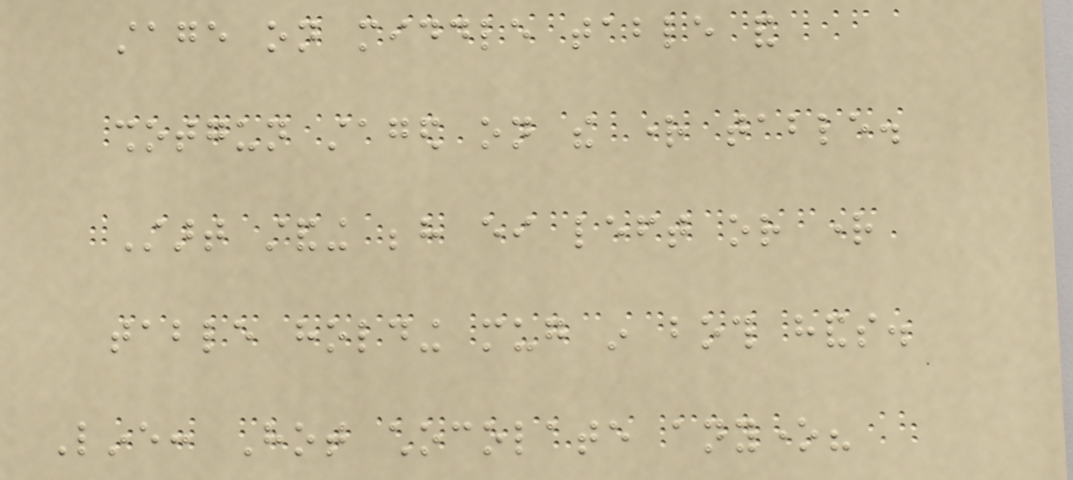stage on middle table and
shotgun staged on the right table.
Start standing behind either left or right
table holding mug in both hands.
Line: Hot chocolate anyone?
